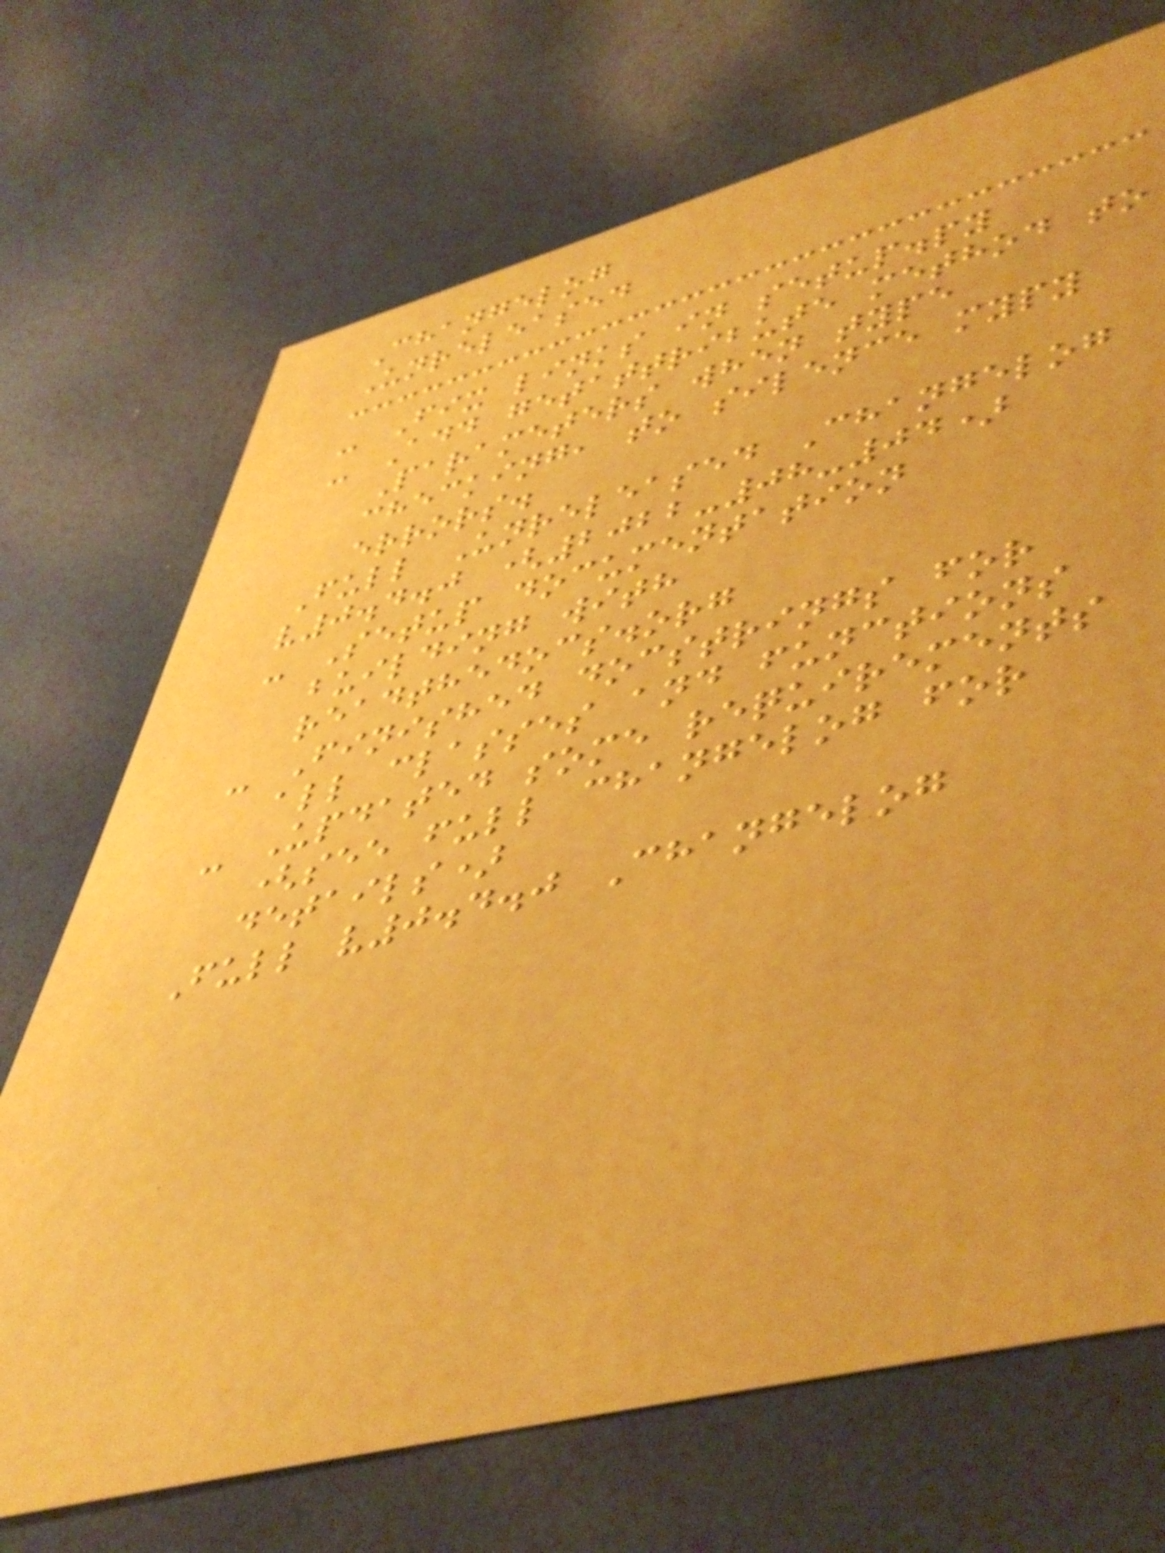Changelog
Unreleased
- Fix links in setup.py
- Add getattribute method to
Parameters when type
checking, to silence mypy
errors.
Full Unreleased Changelog
v0.4.0 (2022-08-04)
- Setup documentation
building with
readthedocs.org
- Finished docstrings for
all classes and functions
- Updated some requirements
(see full changelog for
details)
Full v0.4.0 Changelog
